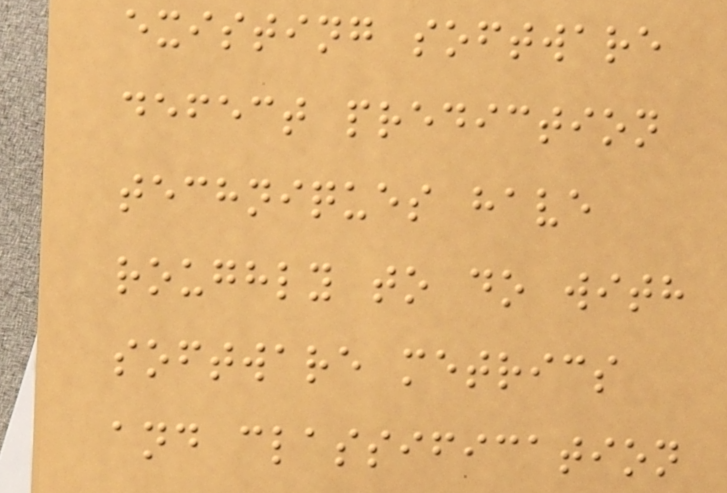existing software
defect prediction
techniques have
roughly to do with
software metrics
and classification
